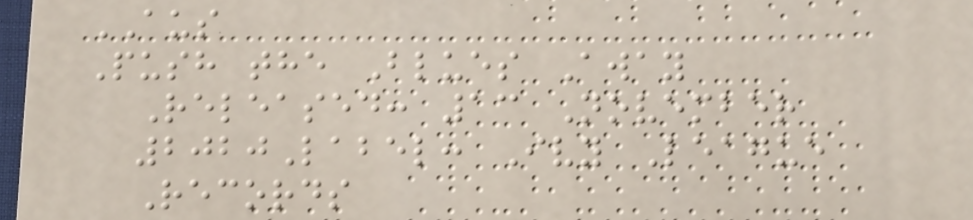AUS
Push the Blues Away
Released: 13 November
2020Label: Ivy League
Records
